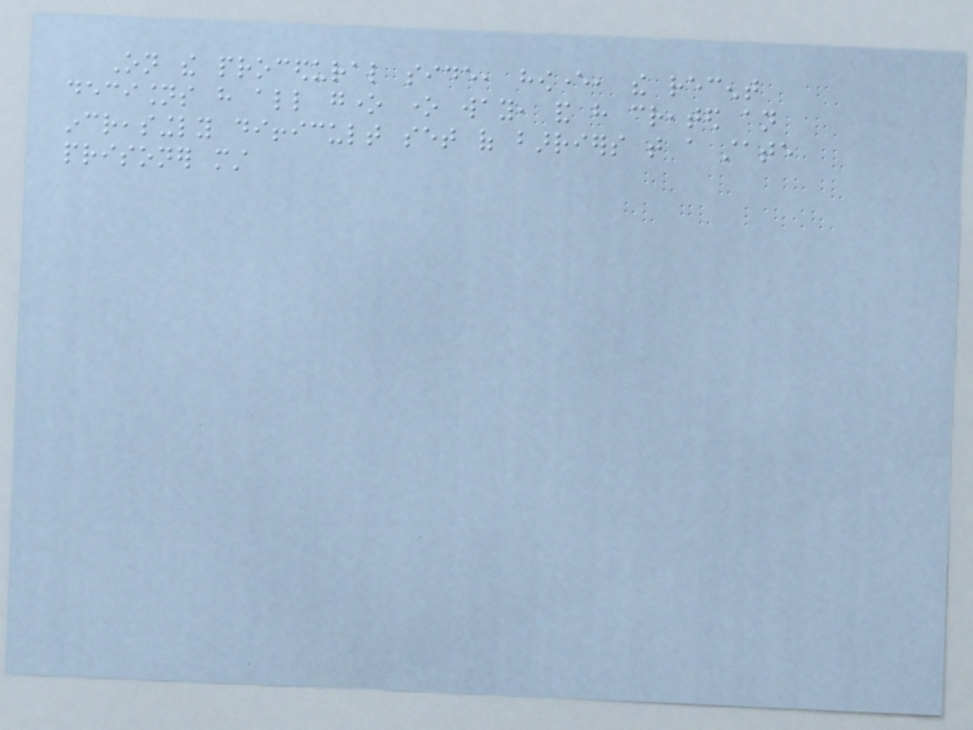On the procedural side, however, the recent
decisions have all gone one way, and have created an
increasingly difficult set of barriers that a state
prisoner must
